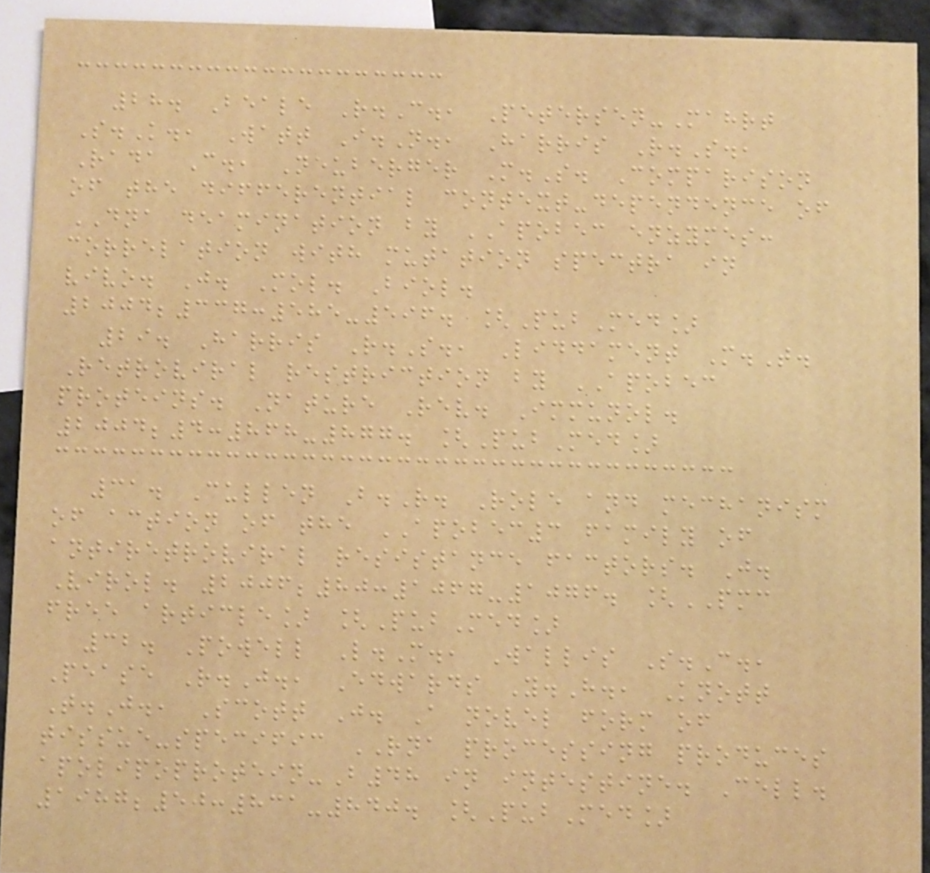28. Beale R.C., Petersen-Mahrt
S.K., Watt I.N., Harris R.S.,
Rada C., Neuberger M.S. Comparison
of the differential context-dependence of
DNA deamination by APOBEC enzymes:
correlation with mutation spectra in
vivo. J. Mol. Biol.
2004;337:585-596. [PubMed]
29. Harris R.S., Liddament M.T.
Retroviral restriction by APOBEC
proteins. Nature Rev. Immunol.
2004;4:868-877. [PubMed]
31. Cullen B.R. Role and mechanism
of action of the APOBEC3 family of
antiretroviral resistance factors. J.
Virol. 2006;80:1067-1076. [PMC
free article] [PubMed]
32. Powell L.M., Wallis S.C.,
Pease R.J., Edwards Y.H., Knott
T.J., Scott J. A novel form of
tissue-specific RNA processing produces
apolipoprotein-B48 in intestine. Cell.
1987;50:831-840. [PubMed]
